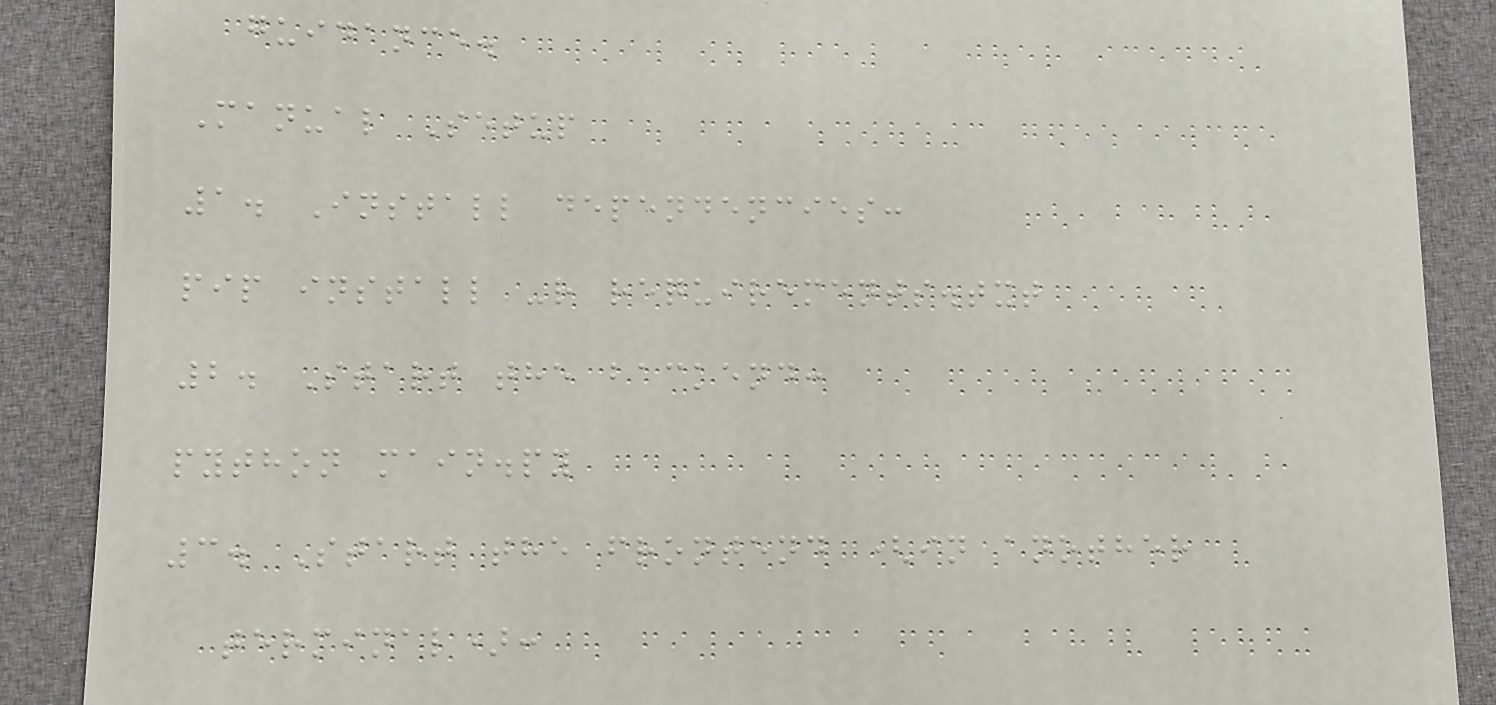guidance.
Manual Setup
1. Install dependencies:
pip install -r requirements.txt
2. Start the backend:
python main.py
3. Start the frontend (in another
terminal):
